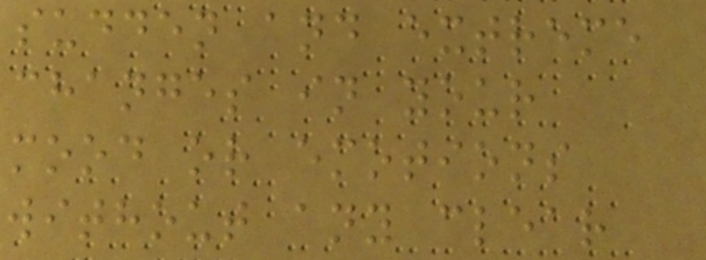sudden and extreme
changes in your
mood or emotions
without any clear
